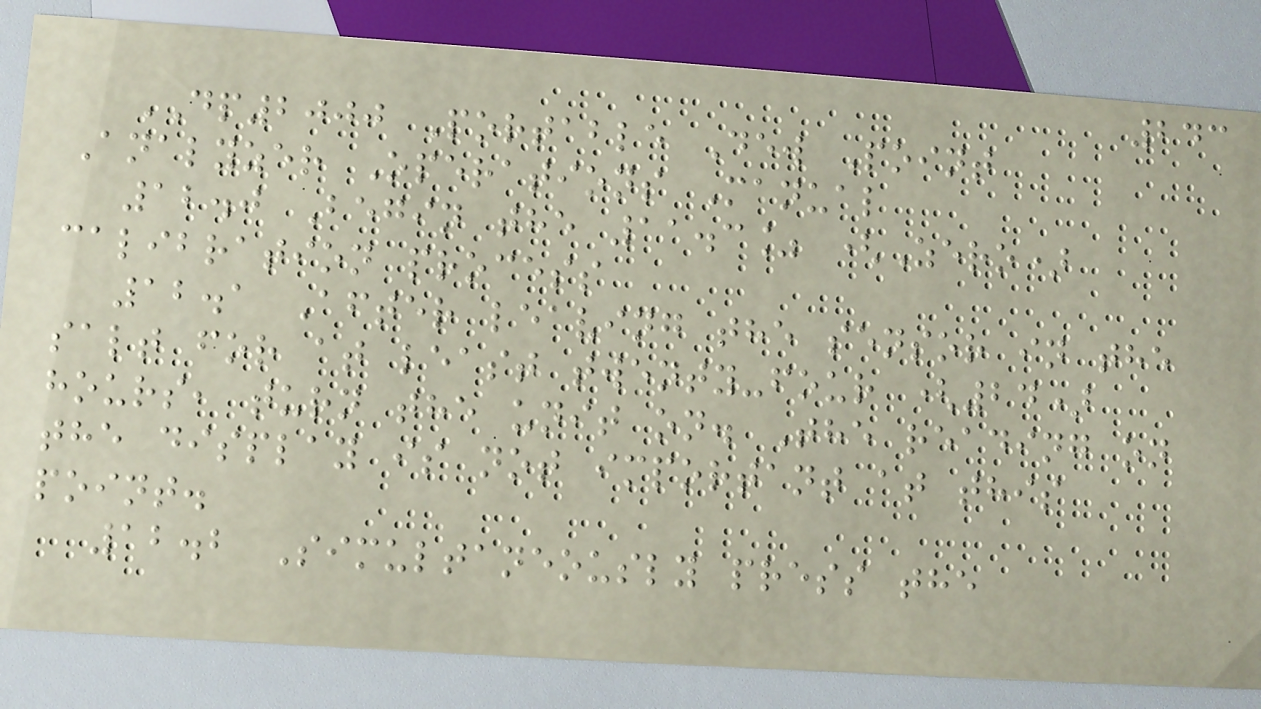243
DP2000 Portable Dew Point
Analyzer Operations Manual
12.0 Begin the 11.3% (Zero)
calibration process
12.1 After leaving the sensor in the
salt for at least twenty-four (24)
hours, turn the unit on. The reading on
the display is not important at this
point.
12.2 Simultaneously press the
